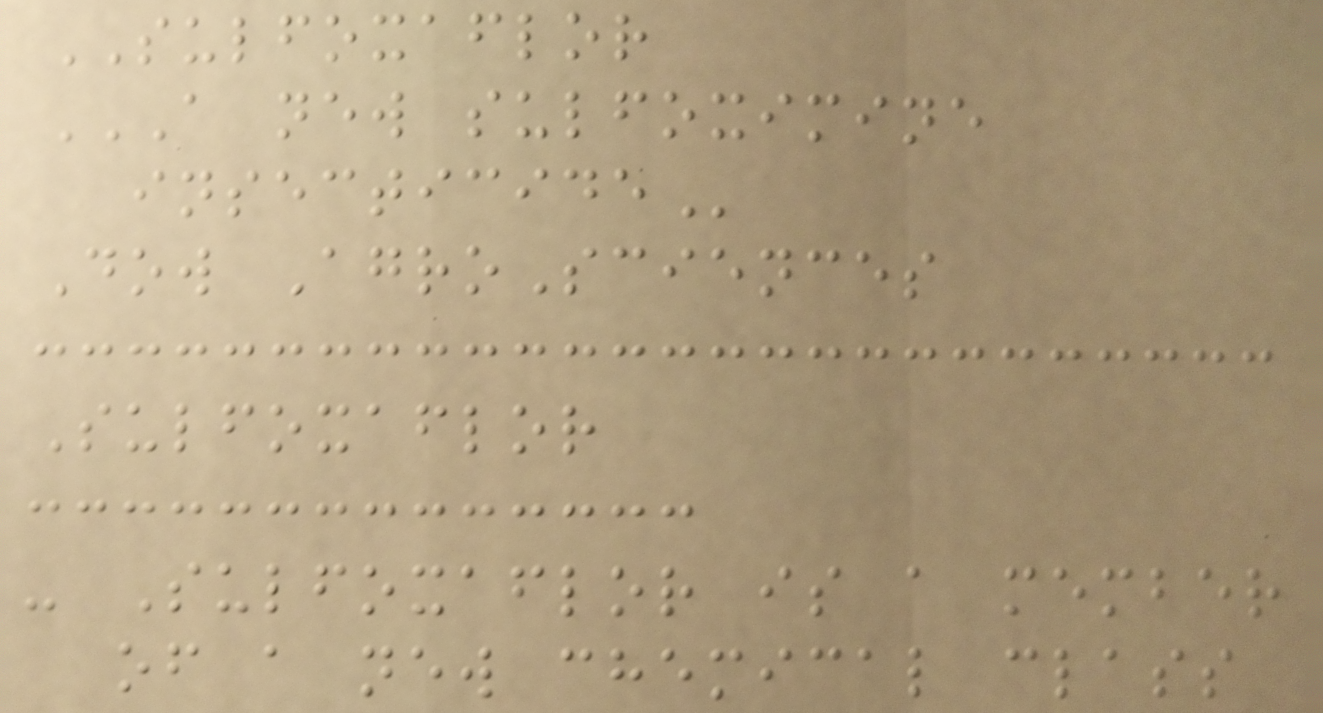SULFOXAFLOR
A NEW SULFOXIMINE
INSECTICIDE
Dow AgroSciences
Sulfoxaflor
- Sulfoxaflor is a member
of a new chemical class
